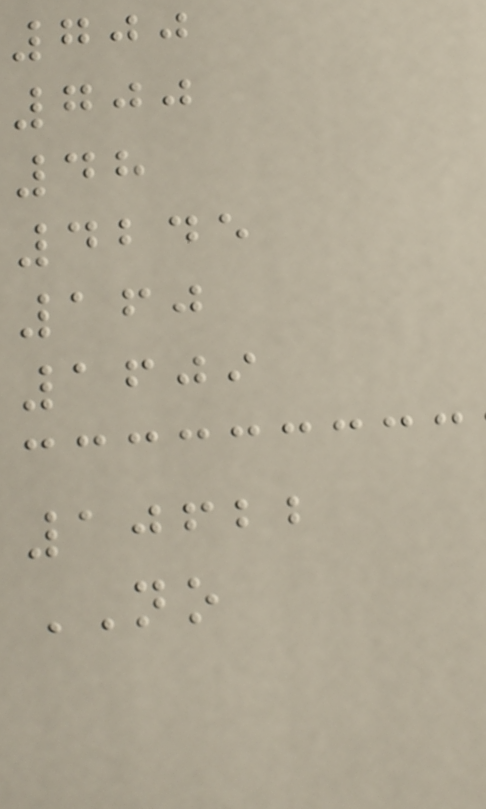700
700
48
4245
160
1609
10622
NO
